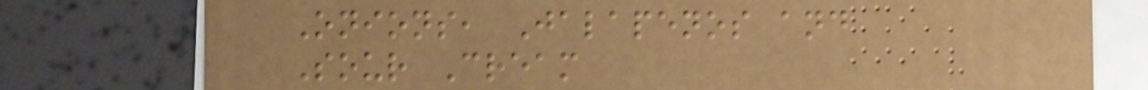Onions, Jalapenos and
Sour Cream
